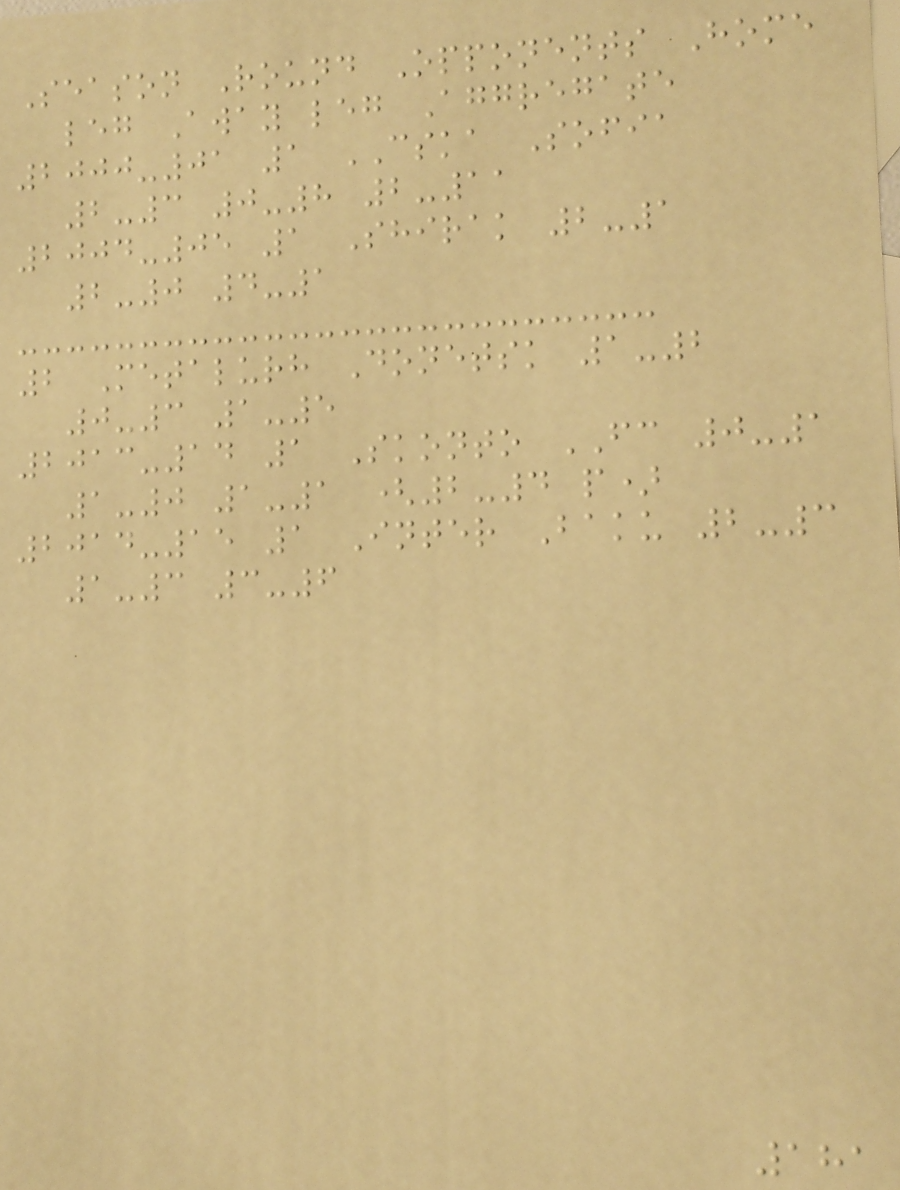Season Round Opponents Home
leg Away leg Aggregate
2000-01 1 CSKA Sofia
2-3 0-8 2-11
2004-05 1 Shirak 2-1
2-0 4-1
2 Metalurh Donetsk 1-2
0-3 1-5
2013-14 1 Skonto FC 0-1
1-0 1-1 (2-4 p)
2014-15 1 Inter Baku 2-3
1-3 3-6
181
